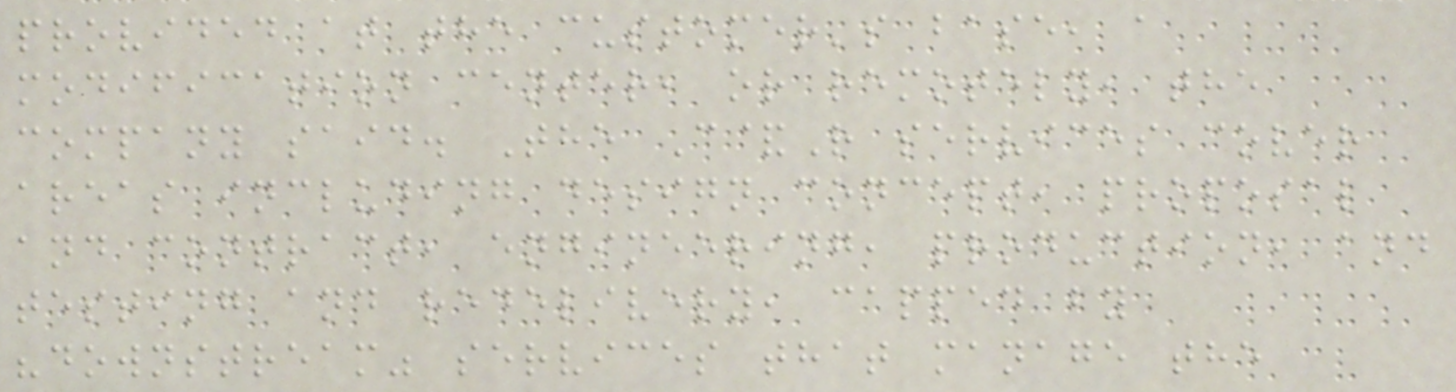provided at the customer's base, a
modification center, or remotely, the
company said. The C&R services cover
areas including design concept, proposal
and contract, engineering, production, and
testing and redelivery, capped by
"downstream" services that manage the
